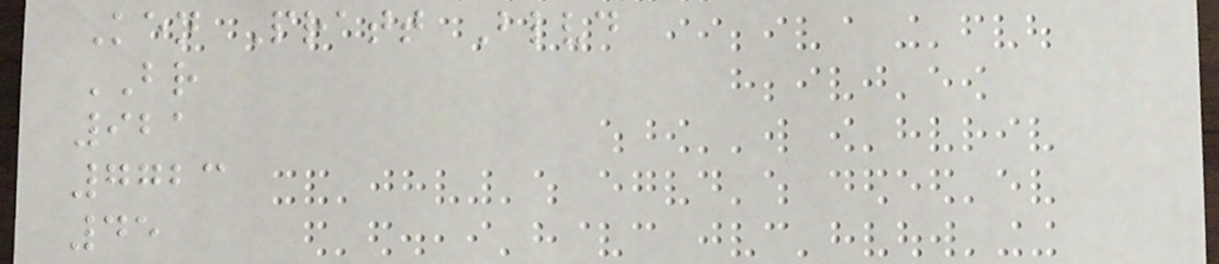Ken Pratt Blvd
BR
921
7723
45
